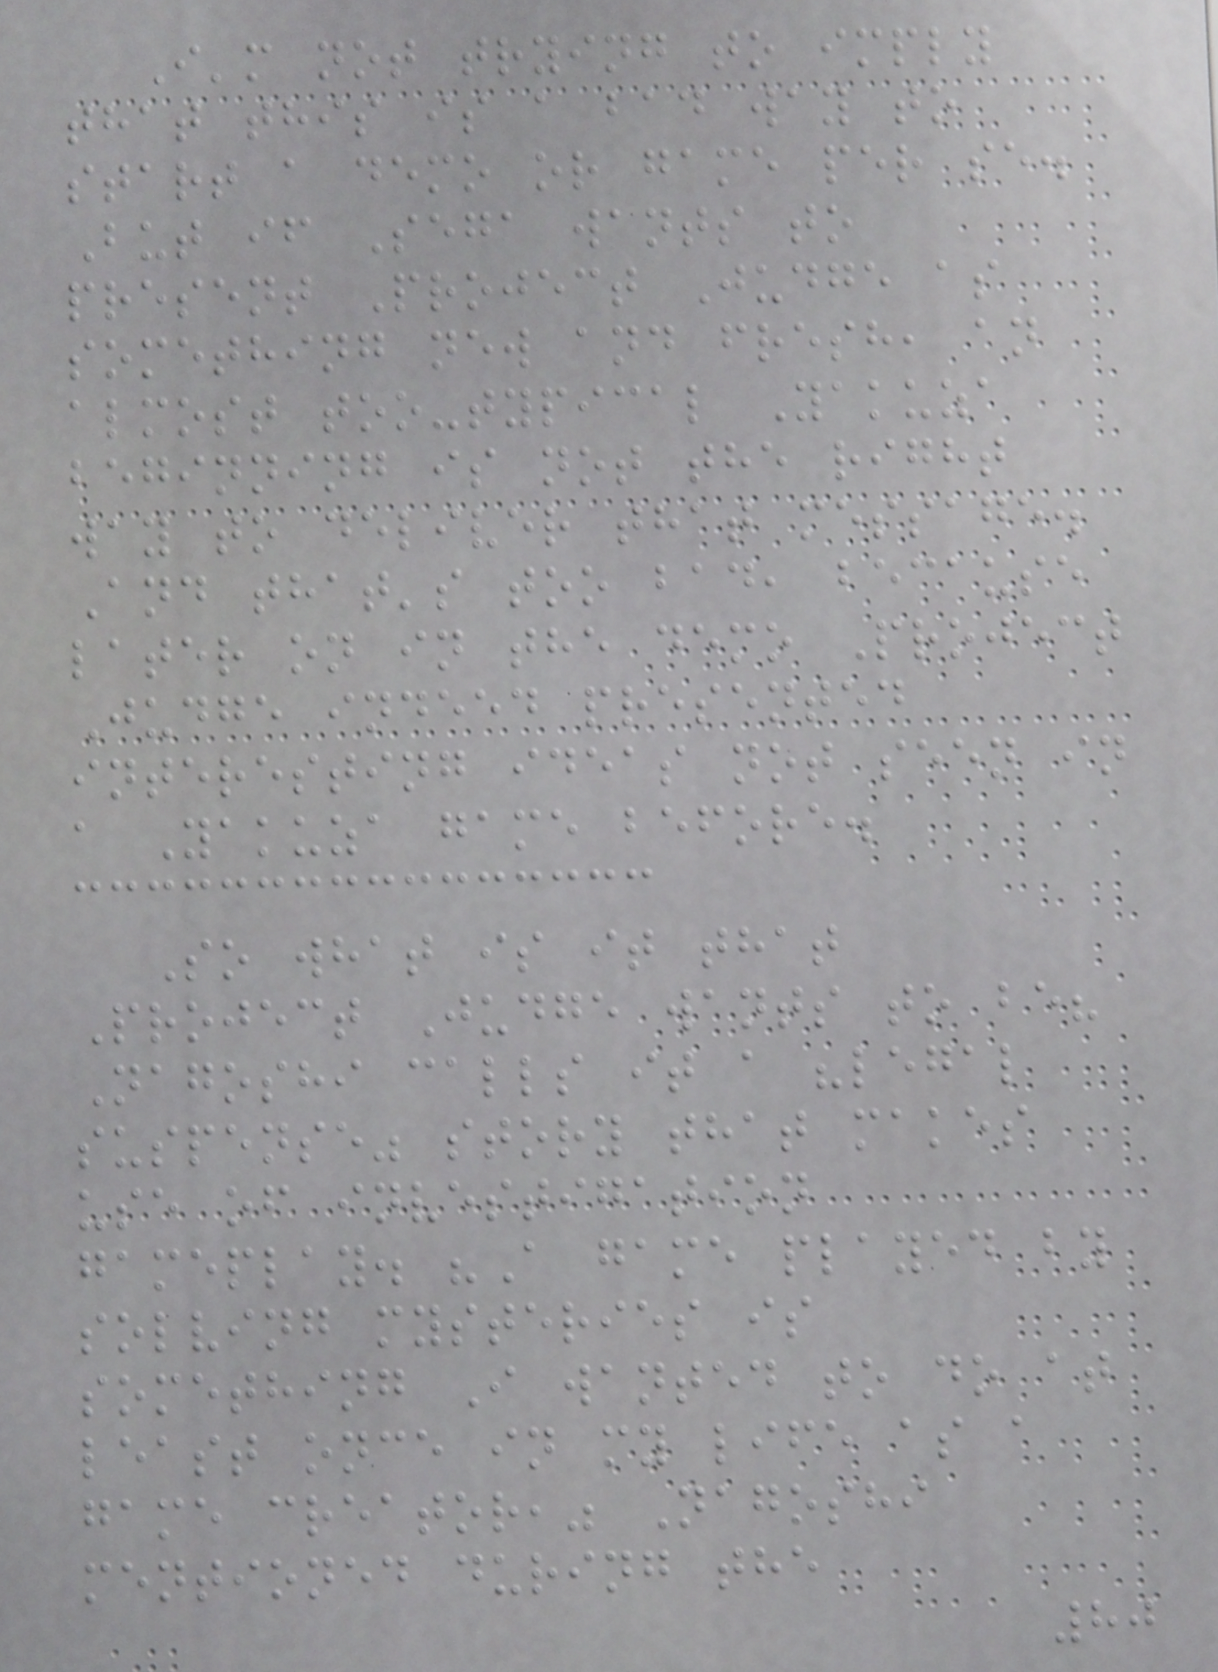I'm not trying to imply
that this is a bad way to
start a demo or game per se.
But if Sega wants to
present Project Judge as
something new and fresh, an
almost too-typical Yakuza
beginning is not the right
way to deliver that message.
And that's too bad, because
later on in the demo Project
Judge indeed presented
interesting ideas not seen in
a Yakuza game before.
So what is it that
Project Judge wants to be?
Nagoshi calls it a "legal
suspense" story that makes
use of investigation
gameplay. "A game played by
solving mysteries is
something I wanted to do at
least once in my life as a
game creator," Nagoshi
mentioned during the
80
